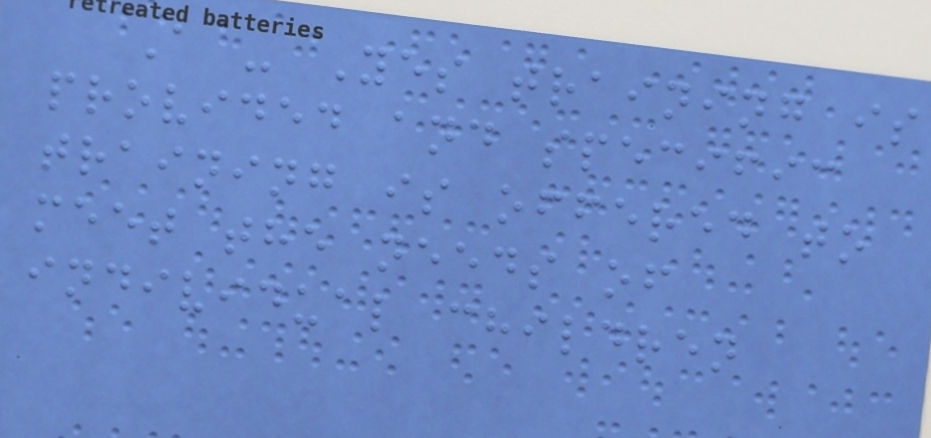A - Yes training is
provided and specific
training is offered to
meet the needs of
individual children
